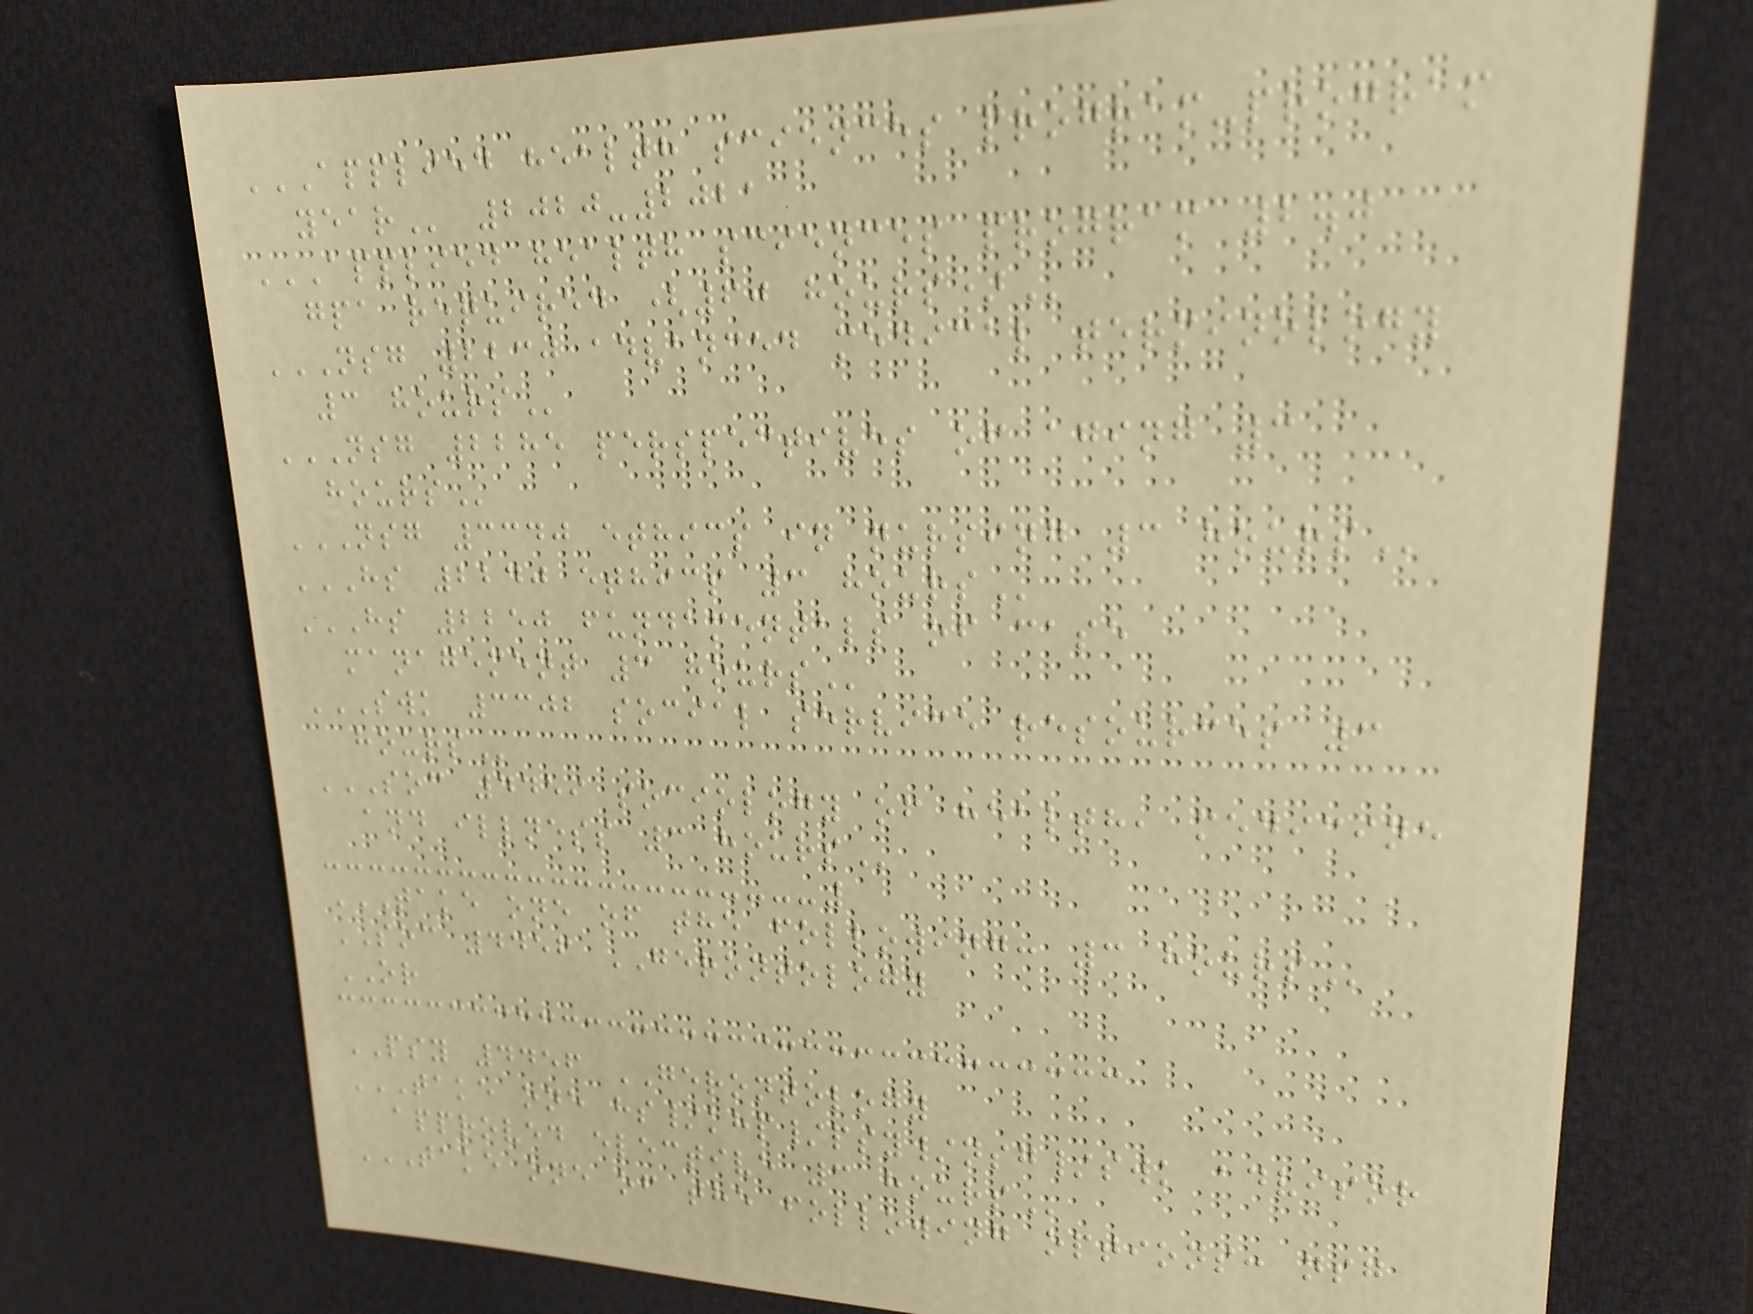APPLIED HEALTH SCIENCES PROGRAM-PROGRAM
YEAR 2020-2021
APPLIED HEALTH SCIENCES PROGRAM 2.0
GPA REQUIRED (60 HOURS)
NSG 2230 ADVANCED MEDICAL TERMINOLOGY
3 HOURS
NSG 2285 PERSPECTIVES OF AGING 3
HOURS
NSG 3340 ETHICS IN NURSING 3 HOURS
HS 2240 ETHICS 3 HOURS
HS 2250 FUNDAMENTALS OF CASE
MANAGEMENT 3 HOURS
SWK 3302 SOCIAL SERVICE RESOURCES 3
HOURS
SOC 4459 SOCIOLOGY OF HEALTH, MEDICINE
AND ILLNESS 3 HOURS
TAKE ONE OF THE FOLLOWING: 3 HOURS
SOC 4456 GERONTOLOGY
OR
PSY 4456 GERONTOLOGY
TAKE ONE HS/KHP/PSY/NSG/SWK ADVISOR
APPROVED ELECTIVE 3 HOURS
TAKE ONE OF THE FOLLOWING OPTIONS: NSG
